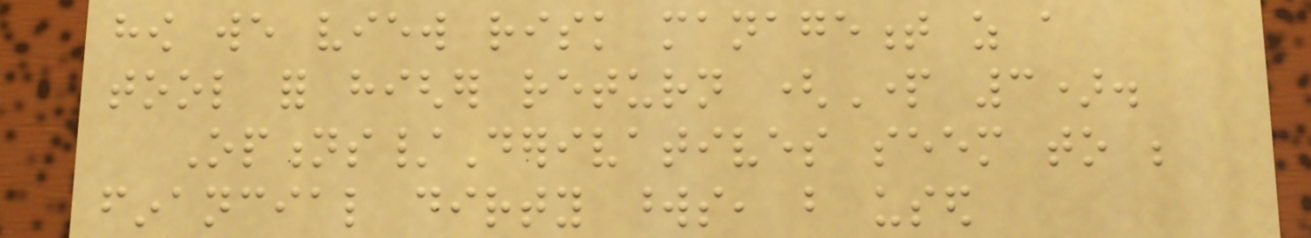how we view risk management as a
tool for higher return (Part 3).
Options/Derivatives seem to be
financial dirty words, but used
